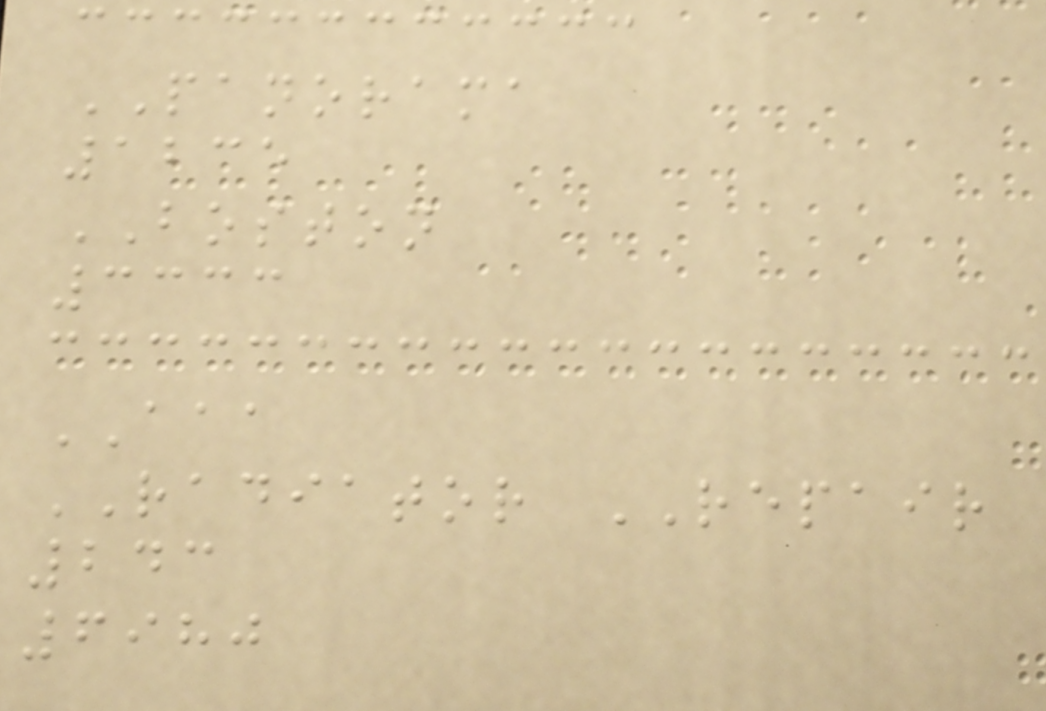PANORAMA
1235
BOSTON
3333
AAA
RADIATOR REPAIR
243
6980
